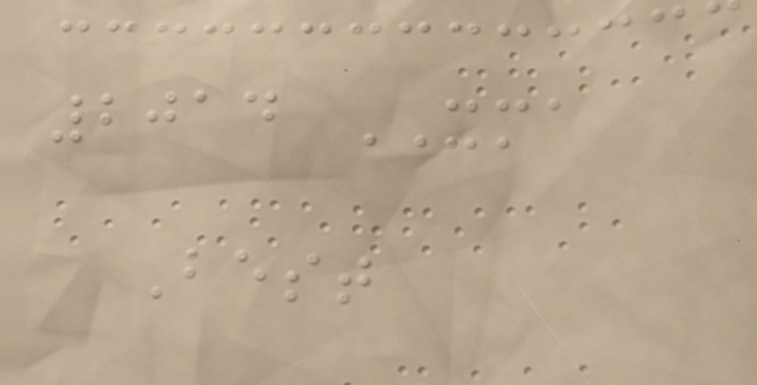2014 XMA
Best
